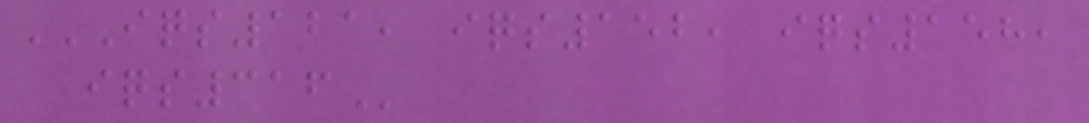IQS121, IQS152, IQS158,
IQS316
